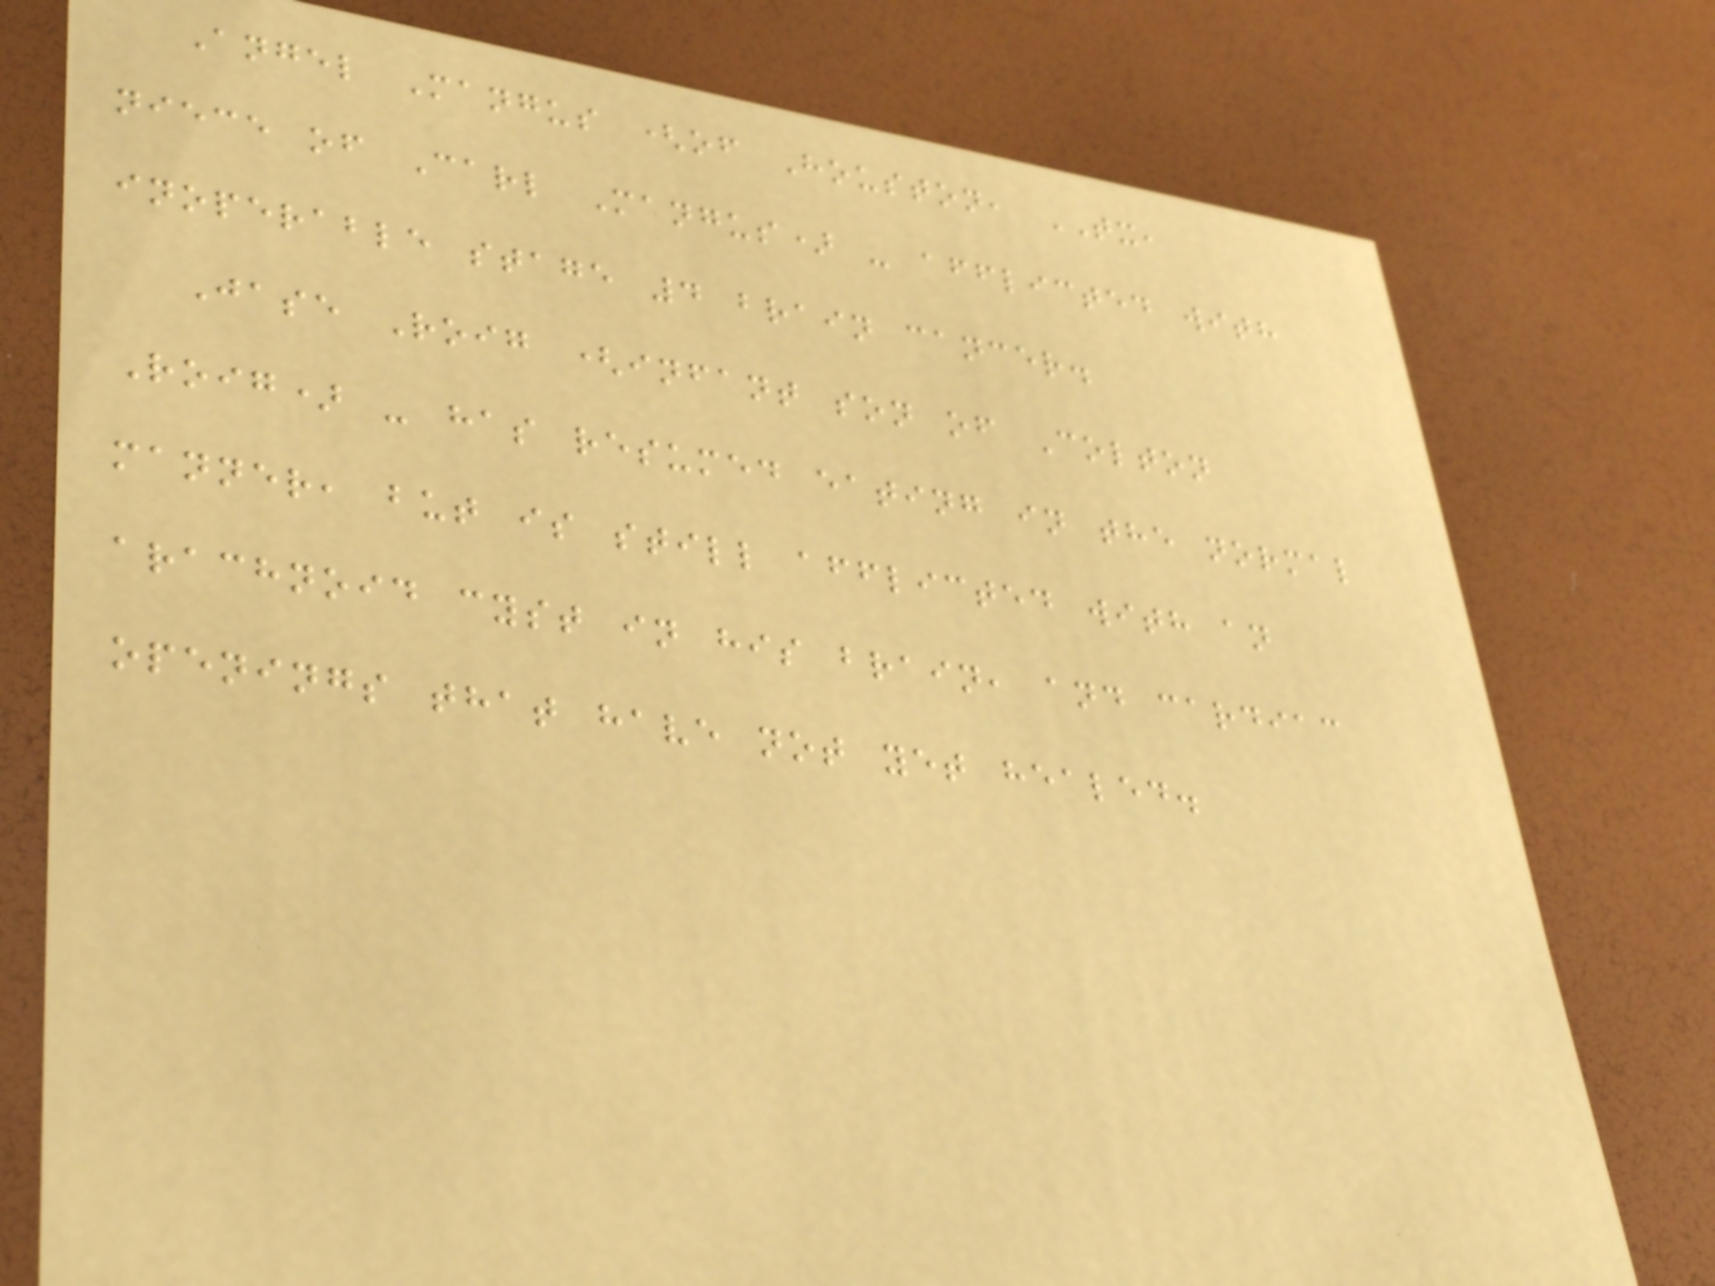Angel Mangus (of Houston, TX,
niece of Carl Mangus) - afflicted with
inoperable stage 4 brain cancer.
Jase Roig (infant son of Colton
Roig) - has resumed eating in the normal
manner, but is still afflicted with an
arachnoid cyst in his brain, and cardiac
openings that have not yet healed.
